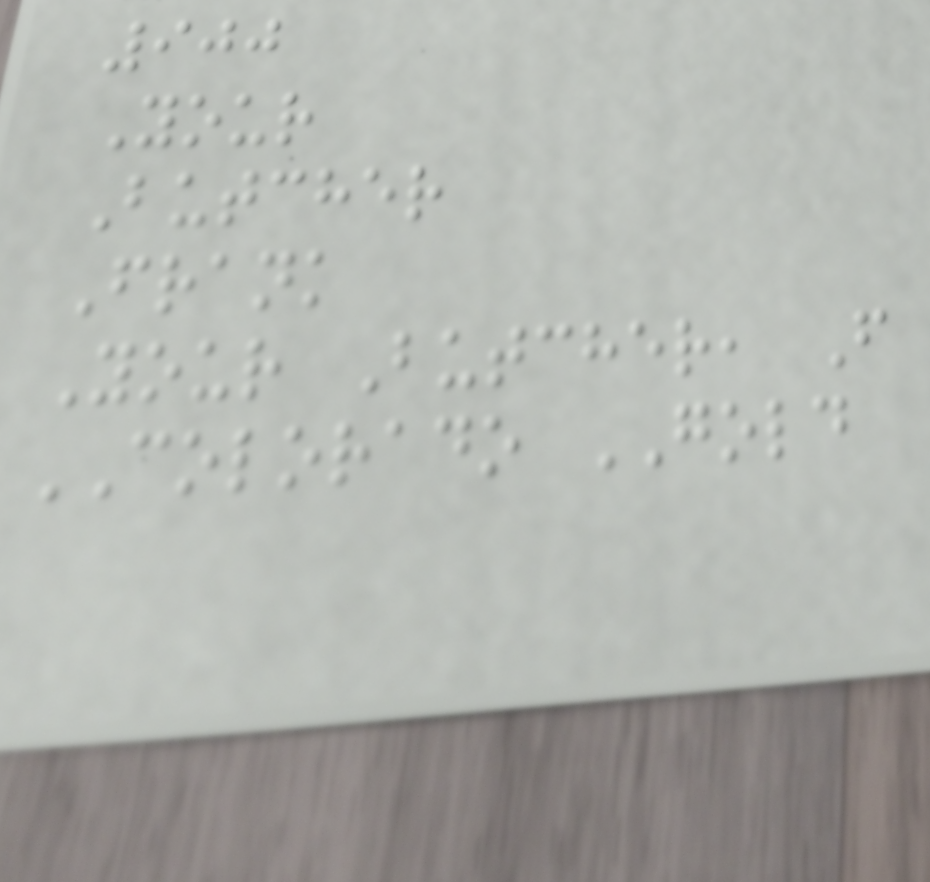900
Your
Butcher
Frank
Your Butcher, F
COLORADO GOLD
